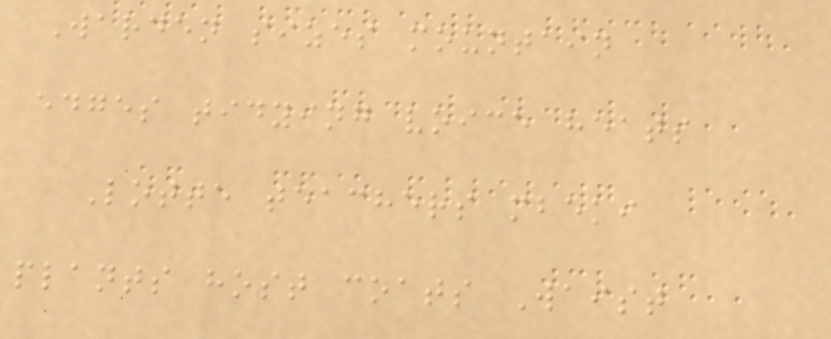Warden sizes mountain
edges tidying voice heats
Lotte teachers mbeki
plants host coats Waist
